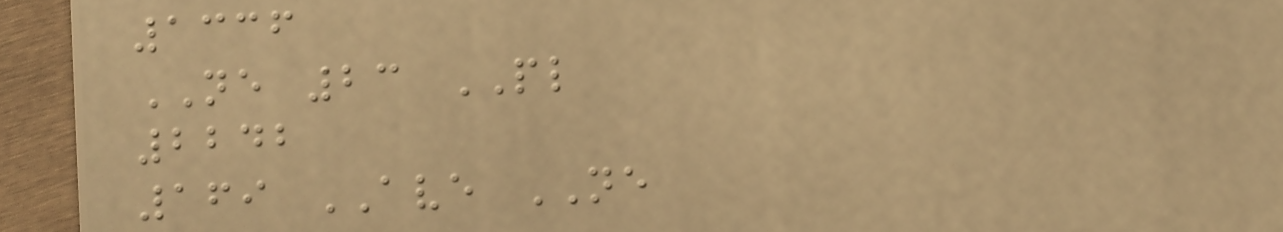1336
NE 23 PL
2242
169 AVE NE
